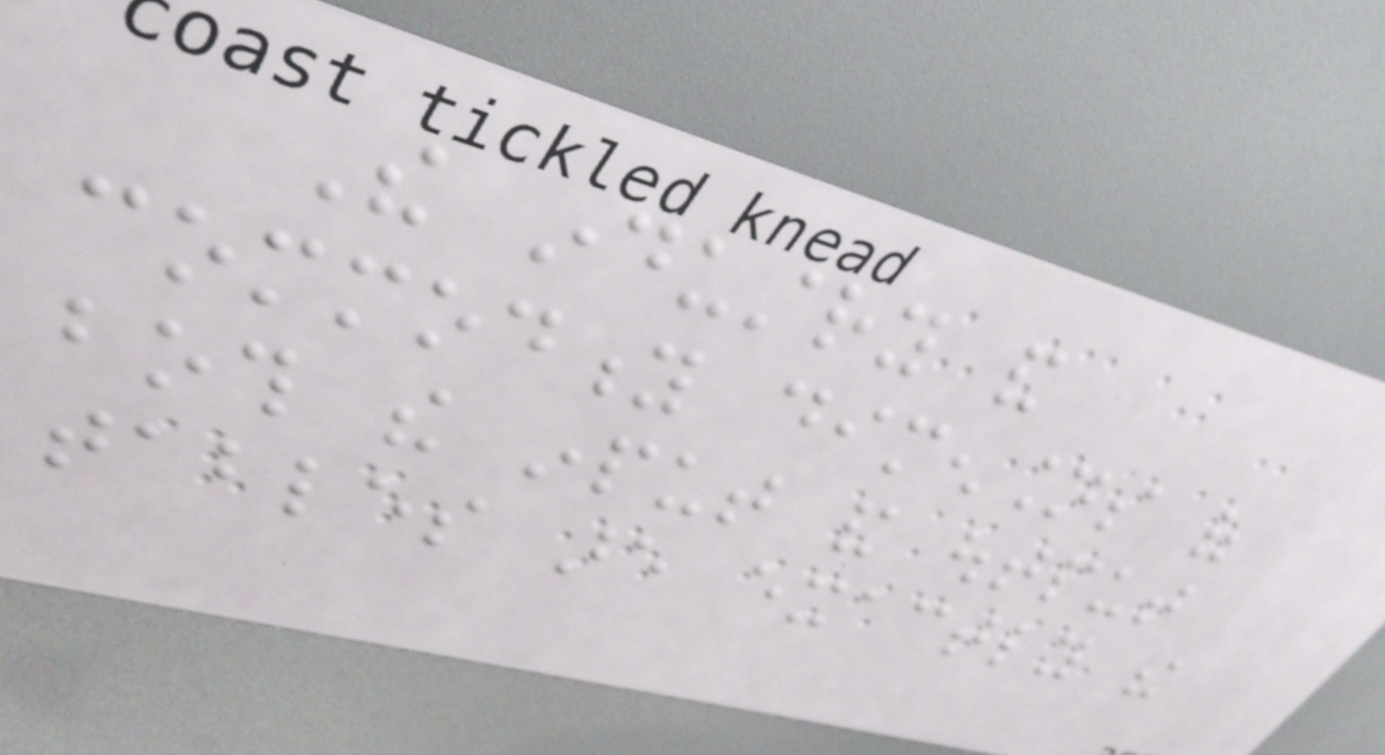The industry and
commodity dimensions of
both the input and output
tables are exactly the
